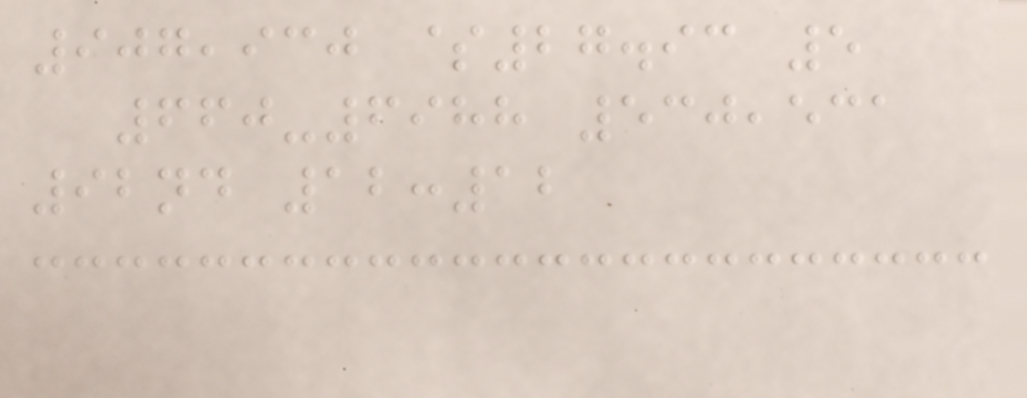907,930 $27.93 5
660-6988 530,531
92nd 12:12
